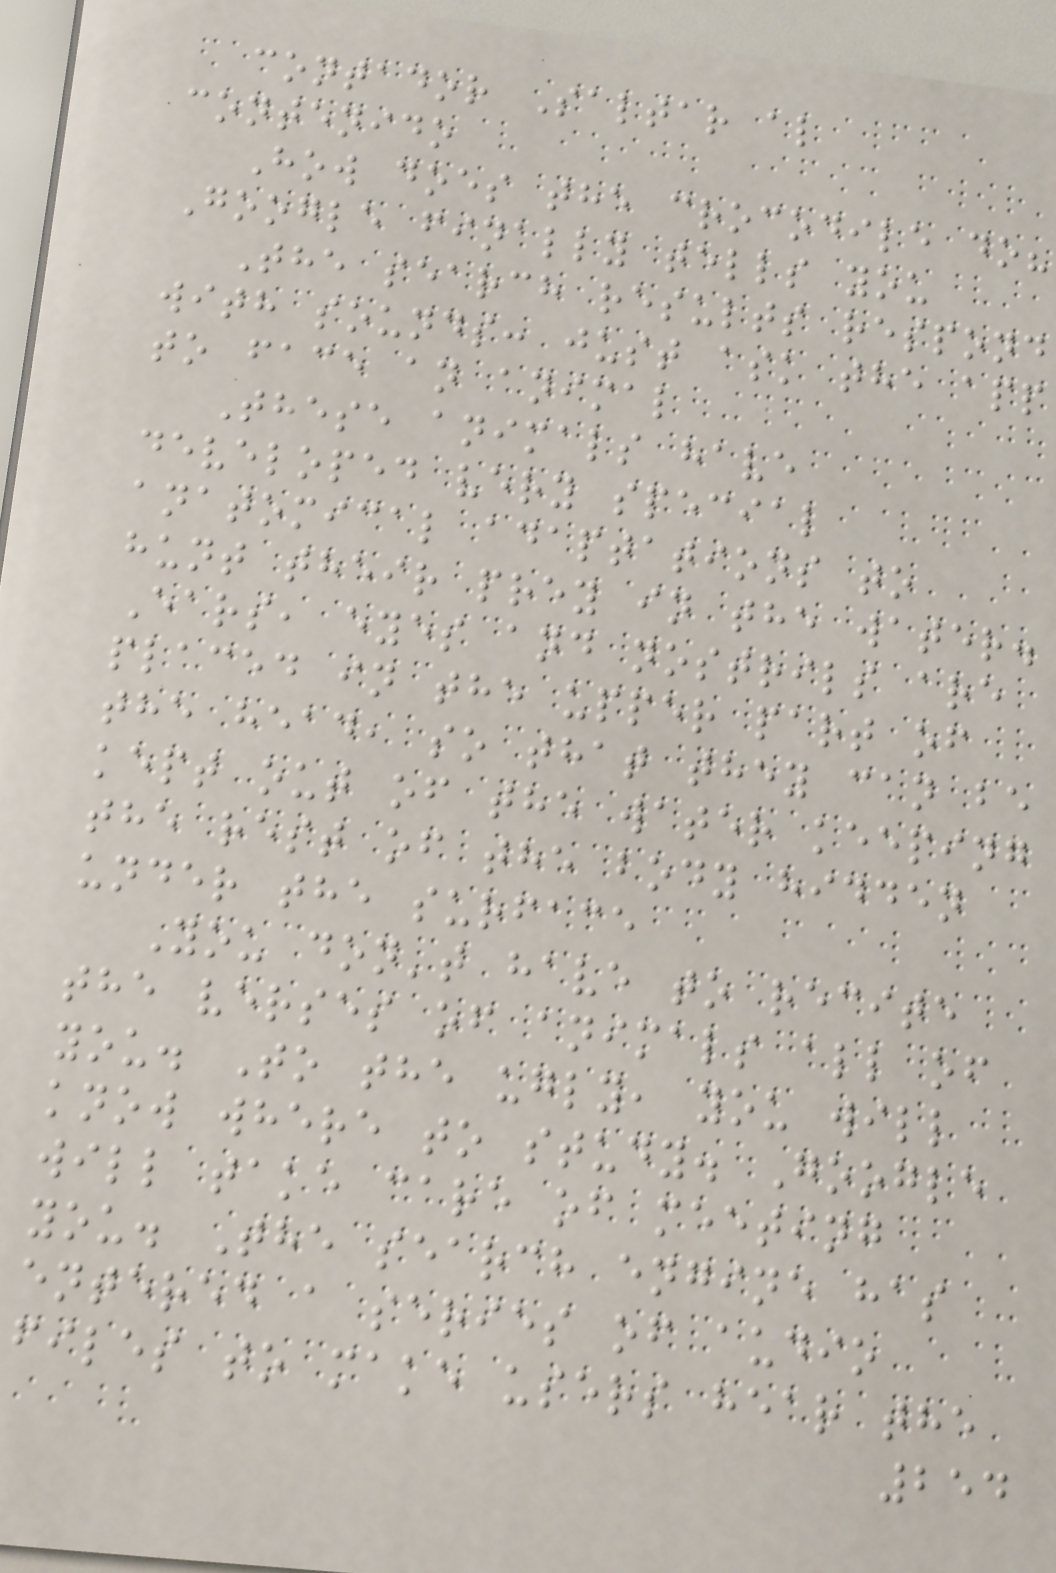contador Saltar al
contenido
How does the crocodile do?
Google finally tells you
The search results respond
with sounds: just ask the app
to face an animal
These animals have
developed very special
anatomical adaptations to
hunt their prey in the water.
Ears, eyes and nostrils are
placed in the upper part of
the head, so that they can be
kept out of the water keeping
the rest of the body hidden
under the surface
You don't have to recite
the verses of animals all of
you. To the ugly, you will
know where to study. Google
will take care of meeting
you. The search engine has
entered a series of audio
files to make users hear the
254
